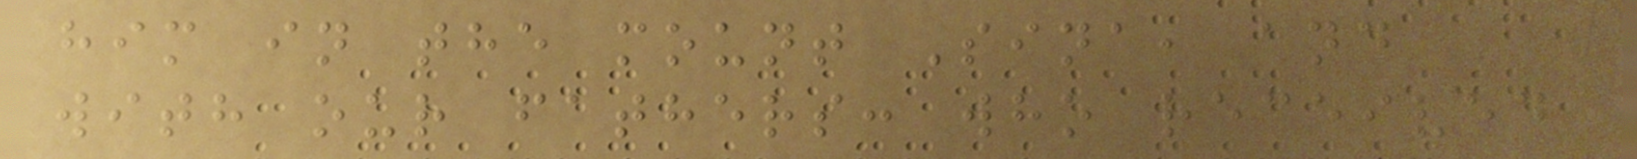him in the mount Sina, and
with our fathers: who received
